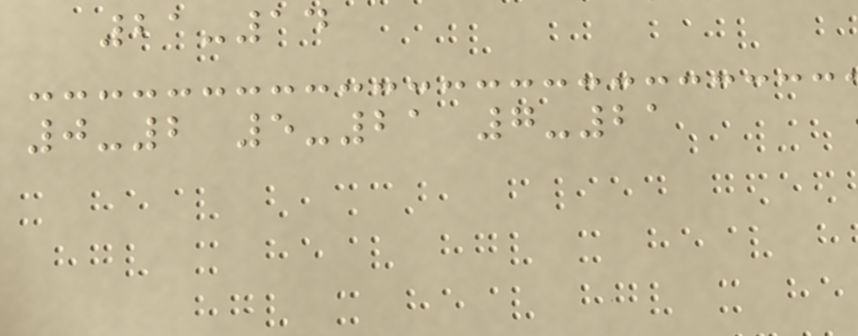21-14
0-2 5-21 7-21
